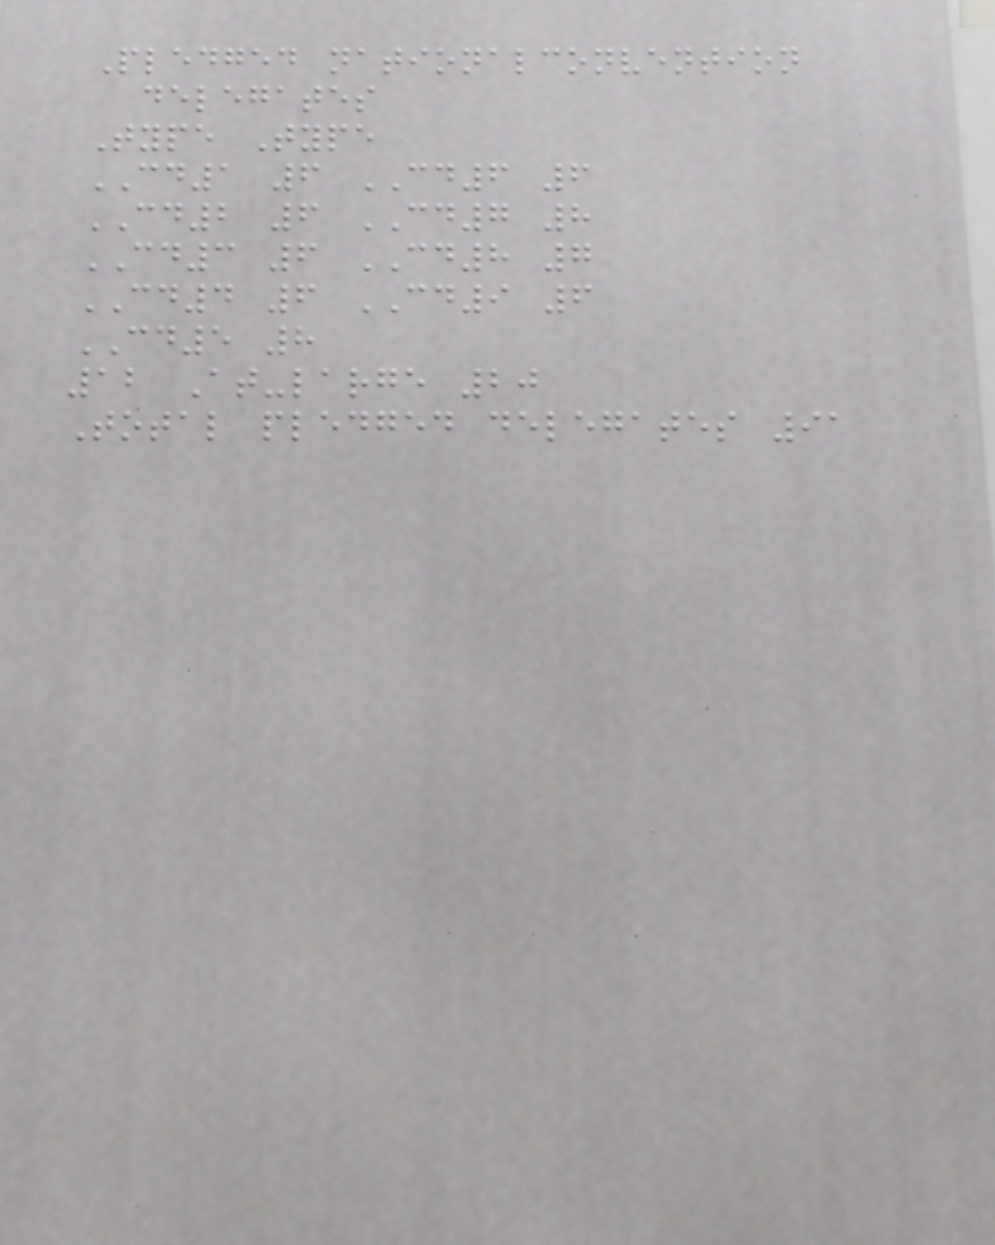Pledged nationalconvention
delegates
Type Type
CD1 6 CD6 6
CD2 6 CD7 8
CD3 6 CD8 7
CD4 6 CD9 6
CD5 8
12 At-large 20
Total pledged delegates 91
